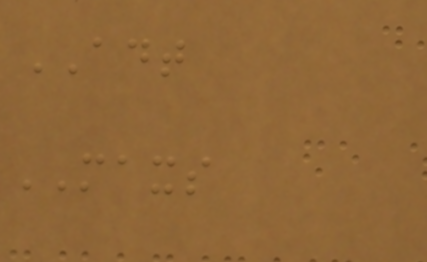ADT
MAXS
